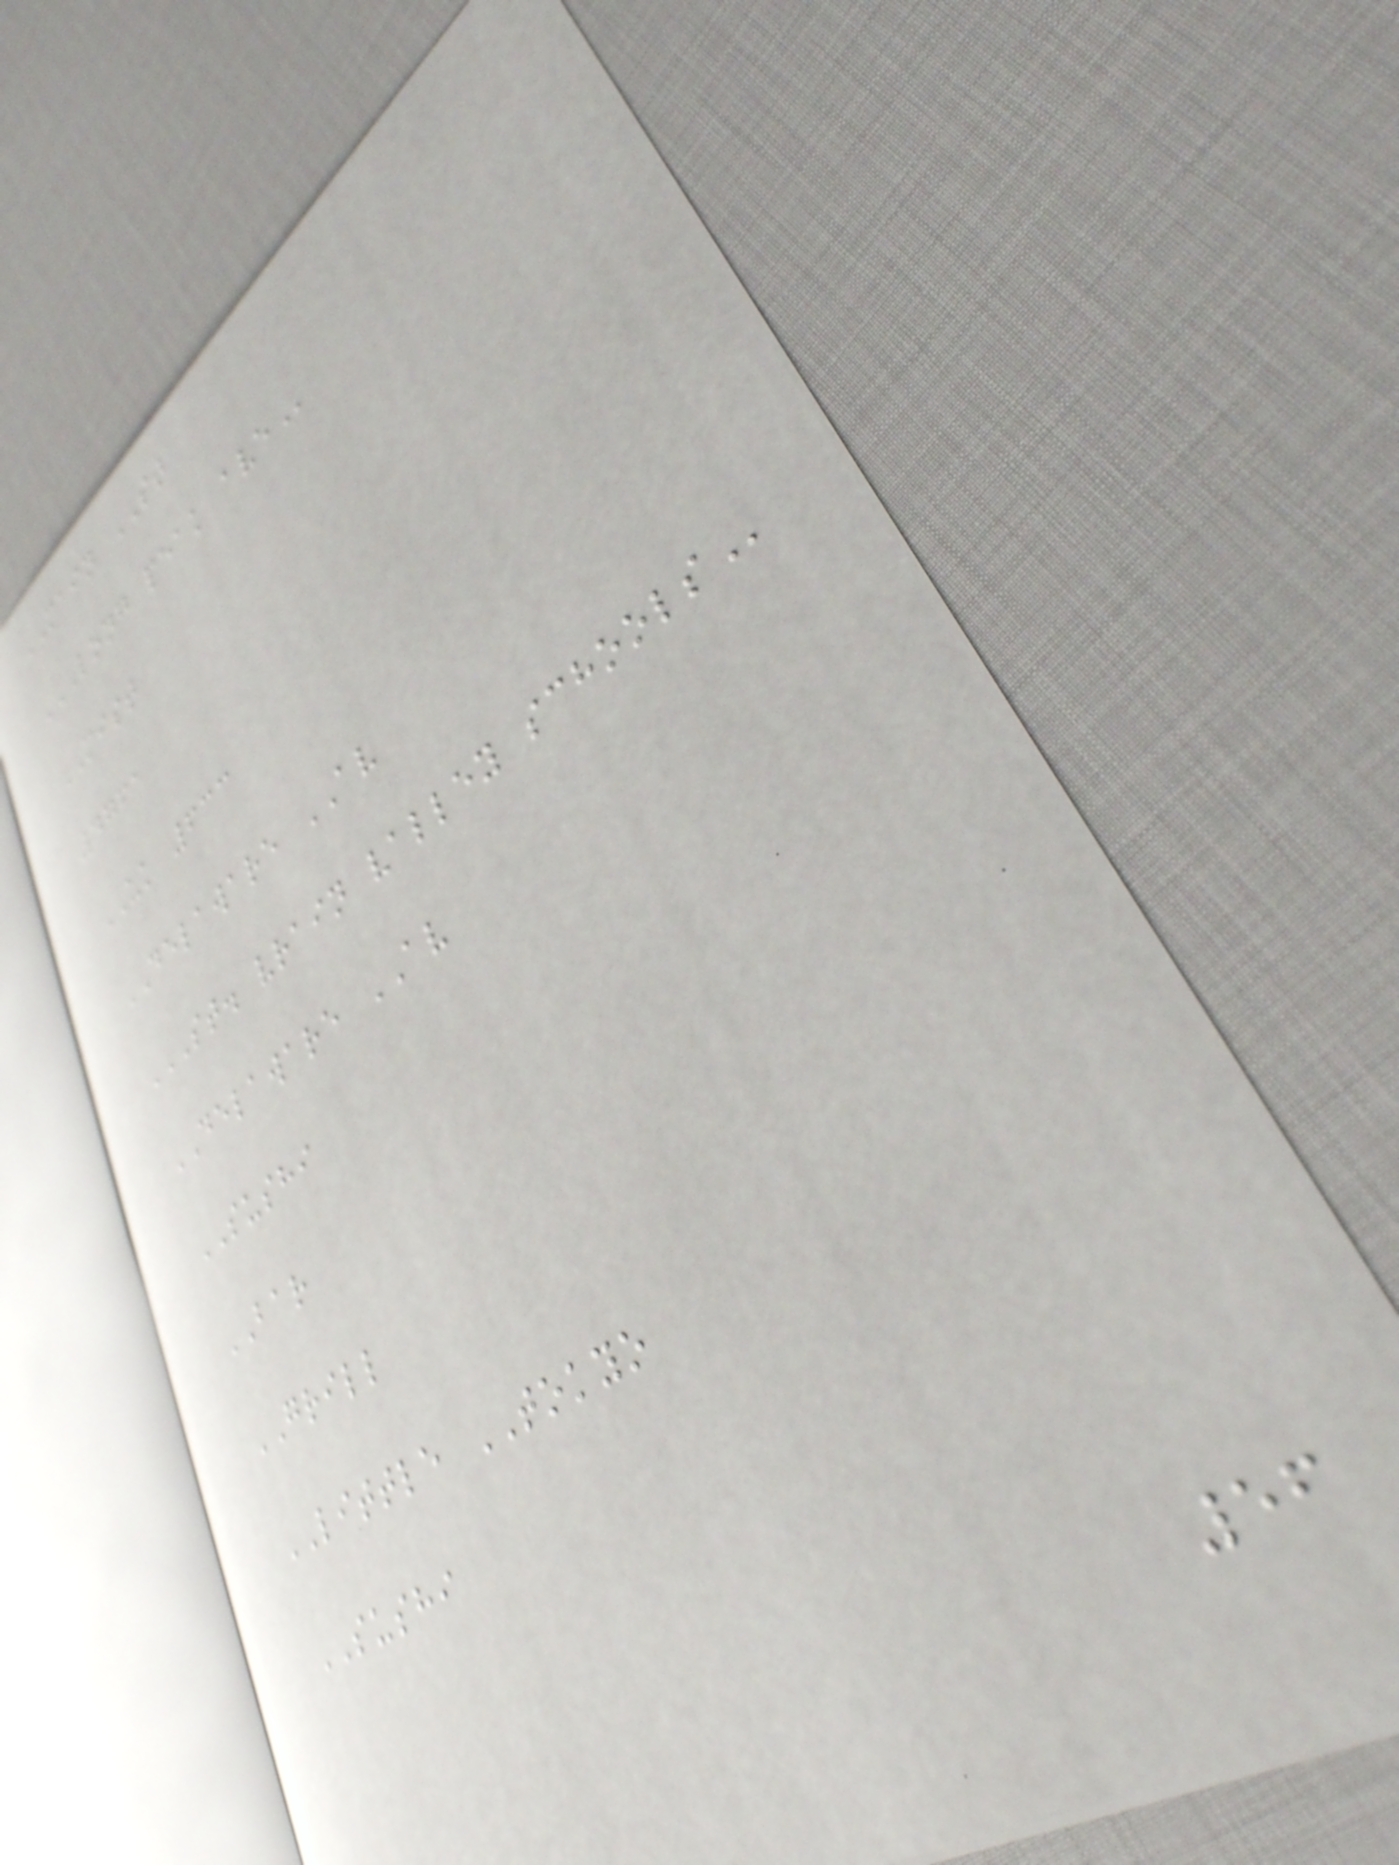MAIN ST
LONG PEAK AVE
MIST
4761
UK 633
DELAWARE AV
ST. VRAIN VALLEY SCHOOLS
DELAWARE AV
SUSHI
BAR
GRILL
LITTLE TOKYO
SUSHI
56
